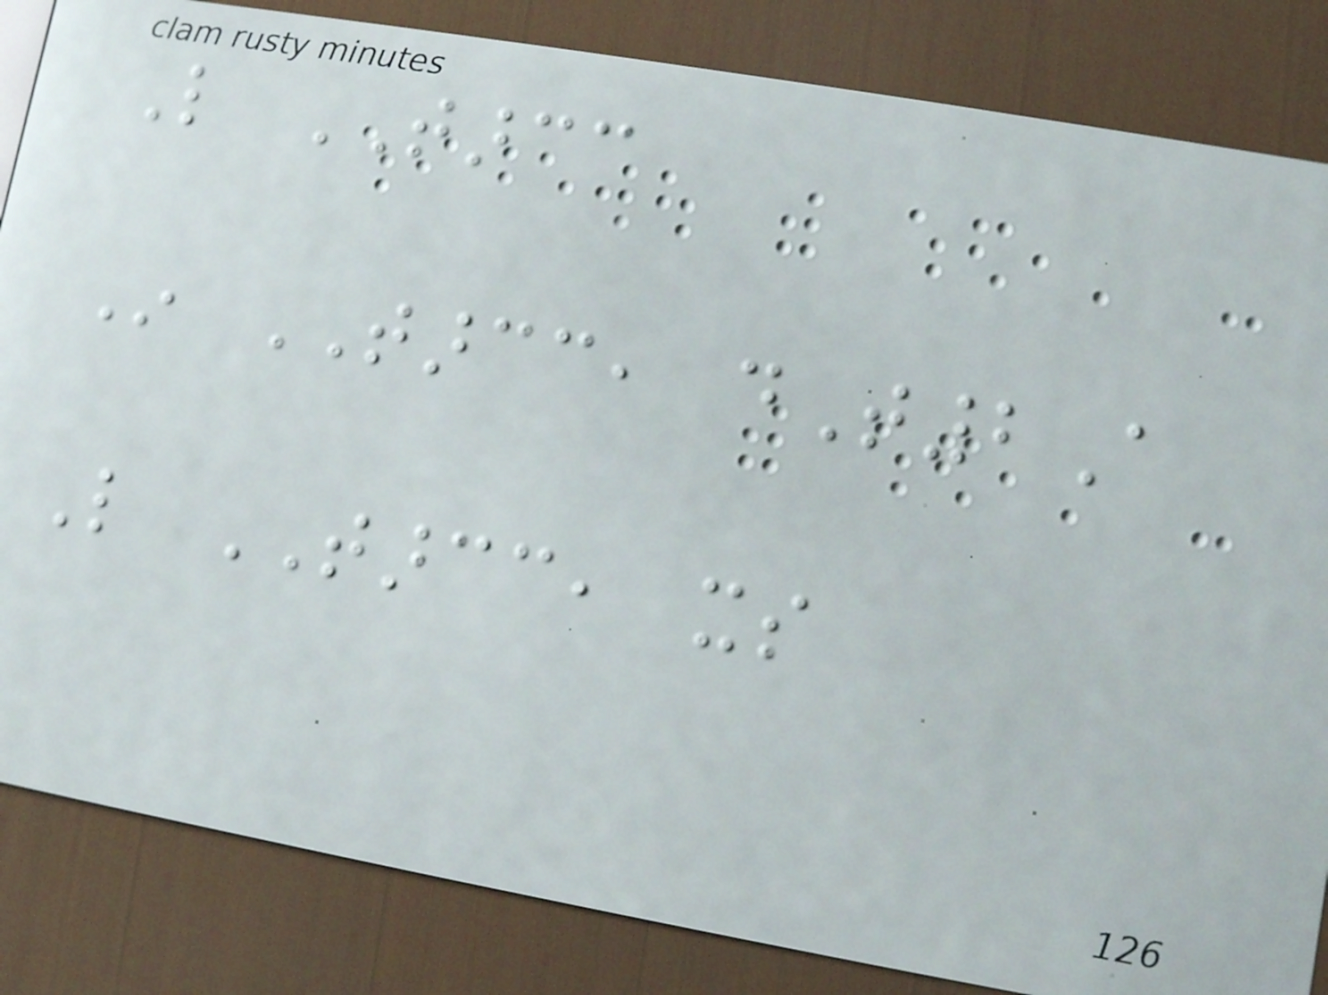Like TARCC
In TARCC, dT2A
Like TARCC, its
